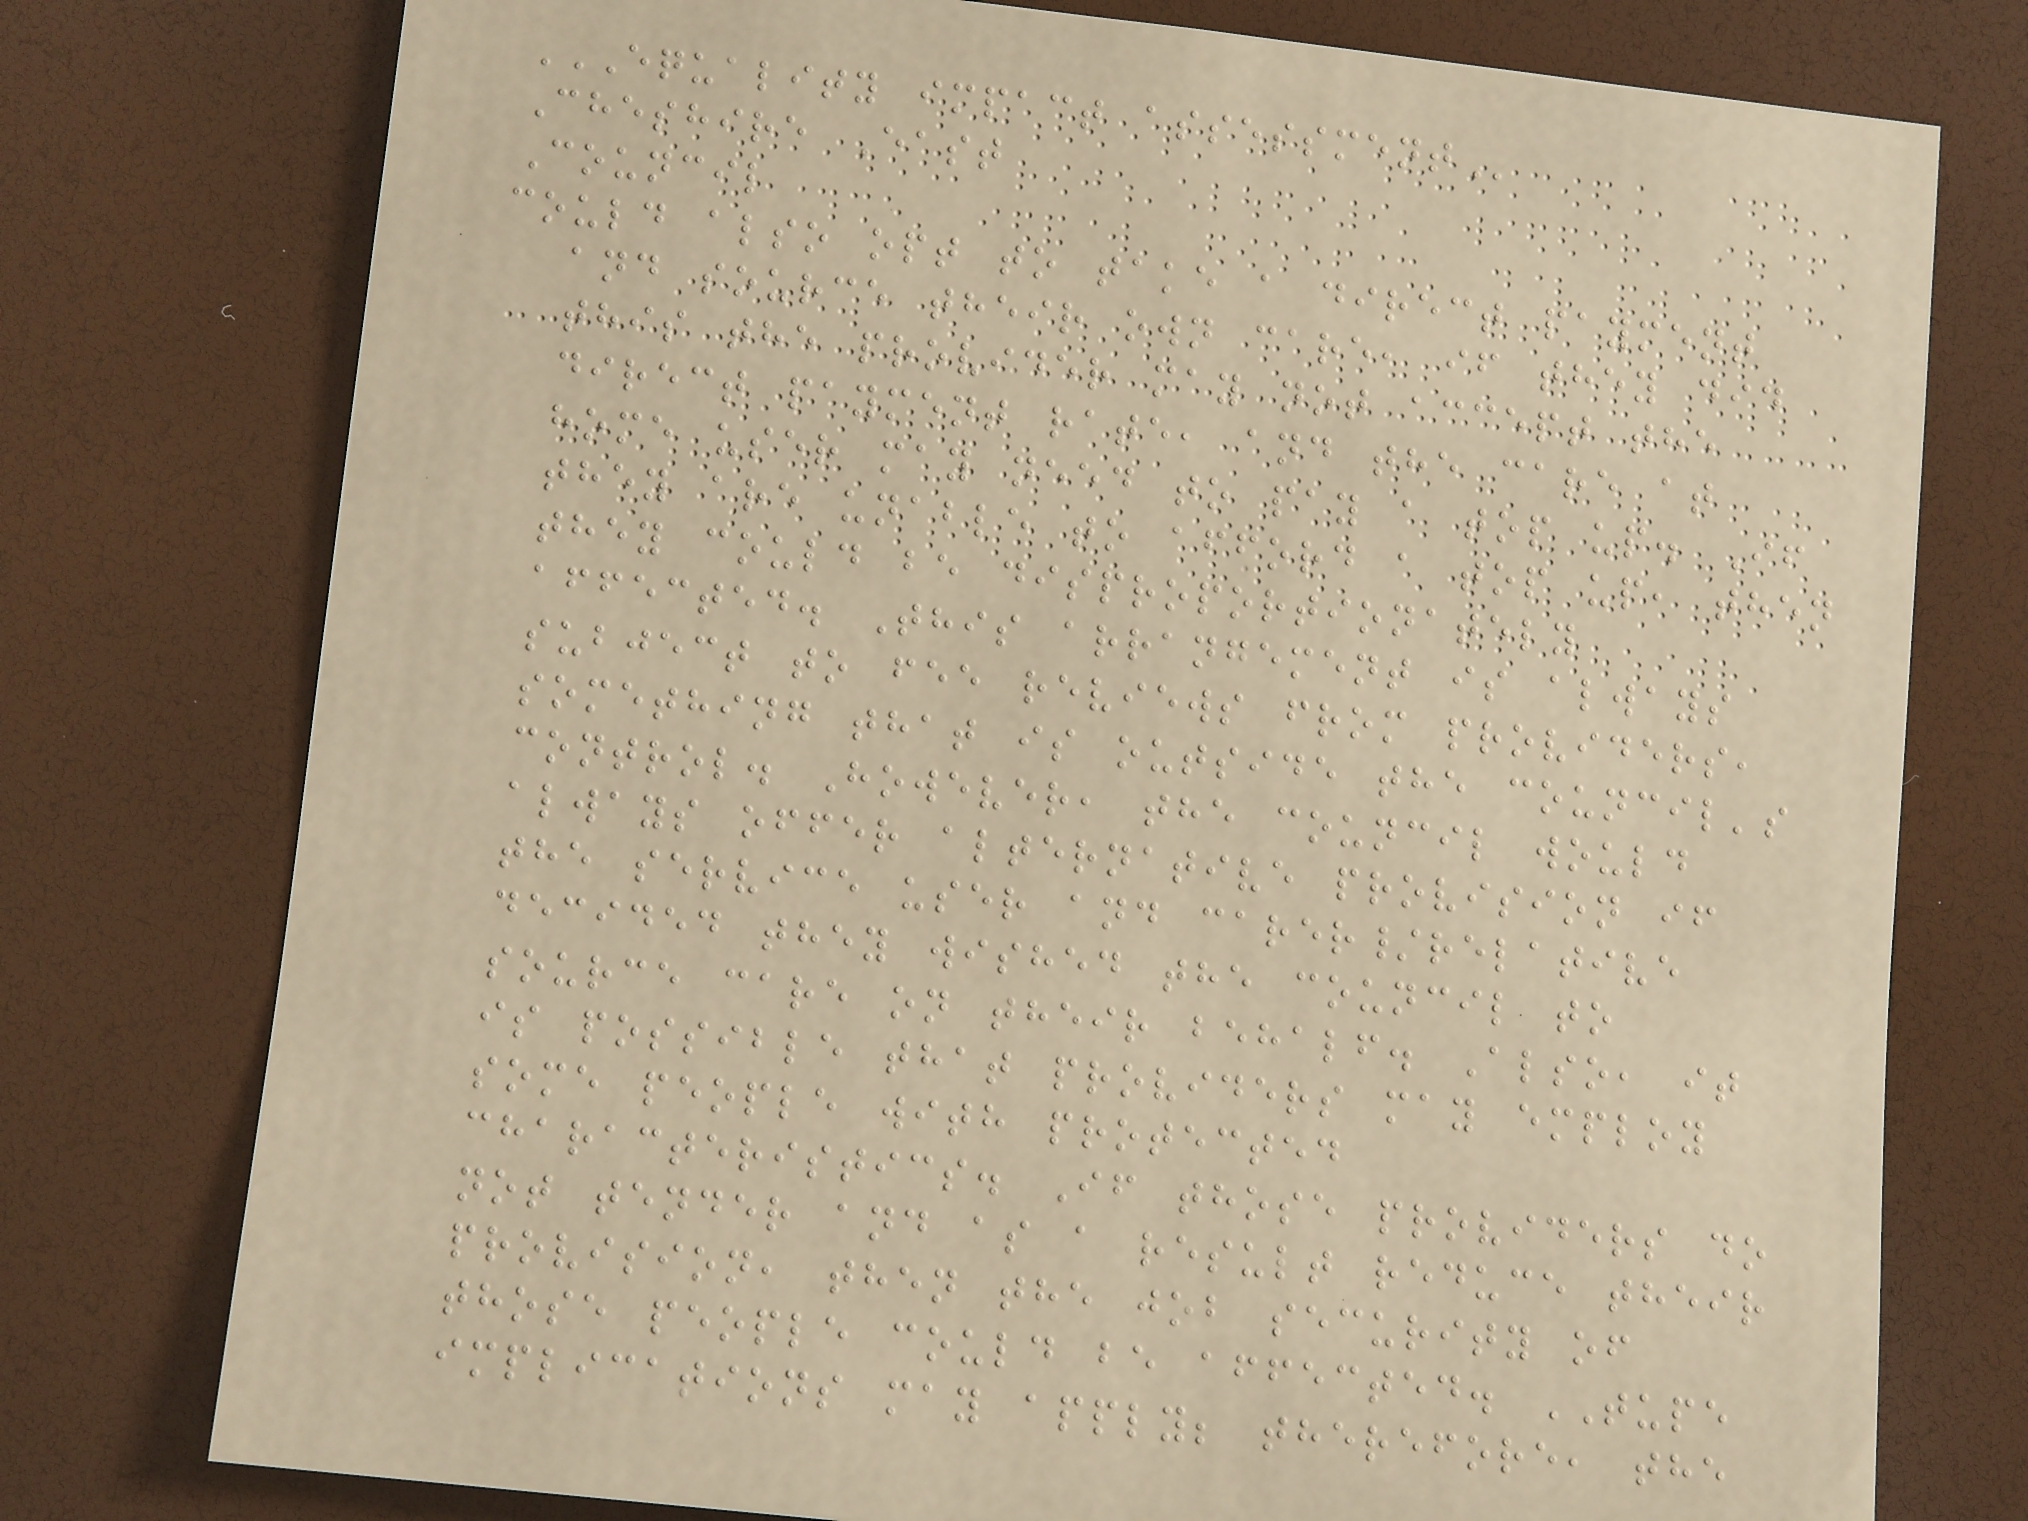EQUALITY IMPACT ASSESSMENT
Cheshire East
Council
could also opt to take a direct payment
and source their own care, if they did
this the provider may not accept the
direct payment rate, and the care at
home user may need to pay a top up. If
they are unable to afford a top up, then
they could be disproportionately
affected. This arrangement is always
subject to fee reviews from providers,
something that is outside the council's
control. However, the council would
always offer alternative provision if
the service user and carer/relative
decided they wished the council to
source care on their behalf. Also, it
is possible that providers may employ
some people with protected
characteristics. If those providers do
not tender and as a result reduce their
provision, then the job security of
those people could be affected. TUPE
implications may apply; therefore, the
